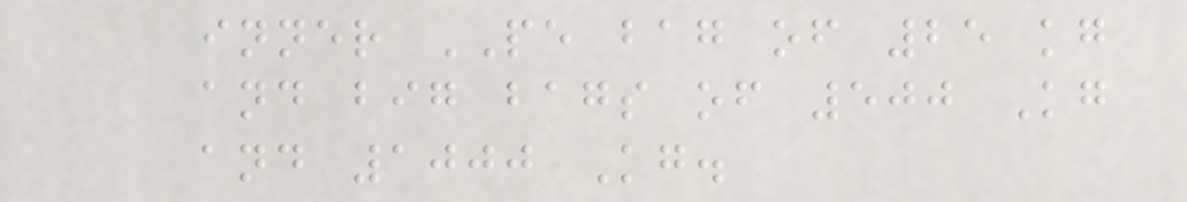inner PE bag of 25 kg
and big bags of 500 Kg
and 1000 Kg.
